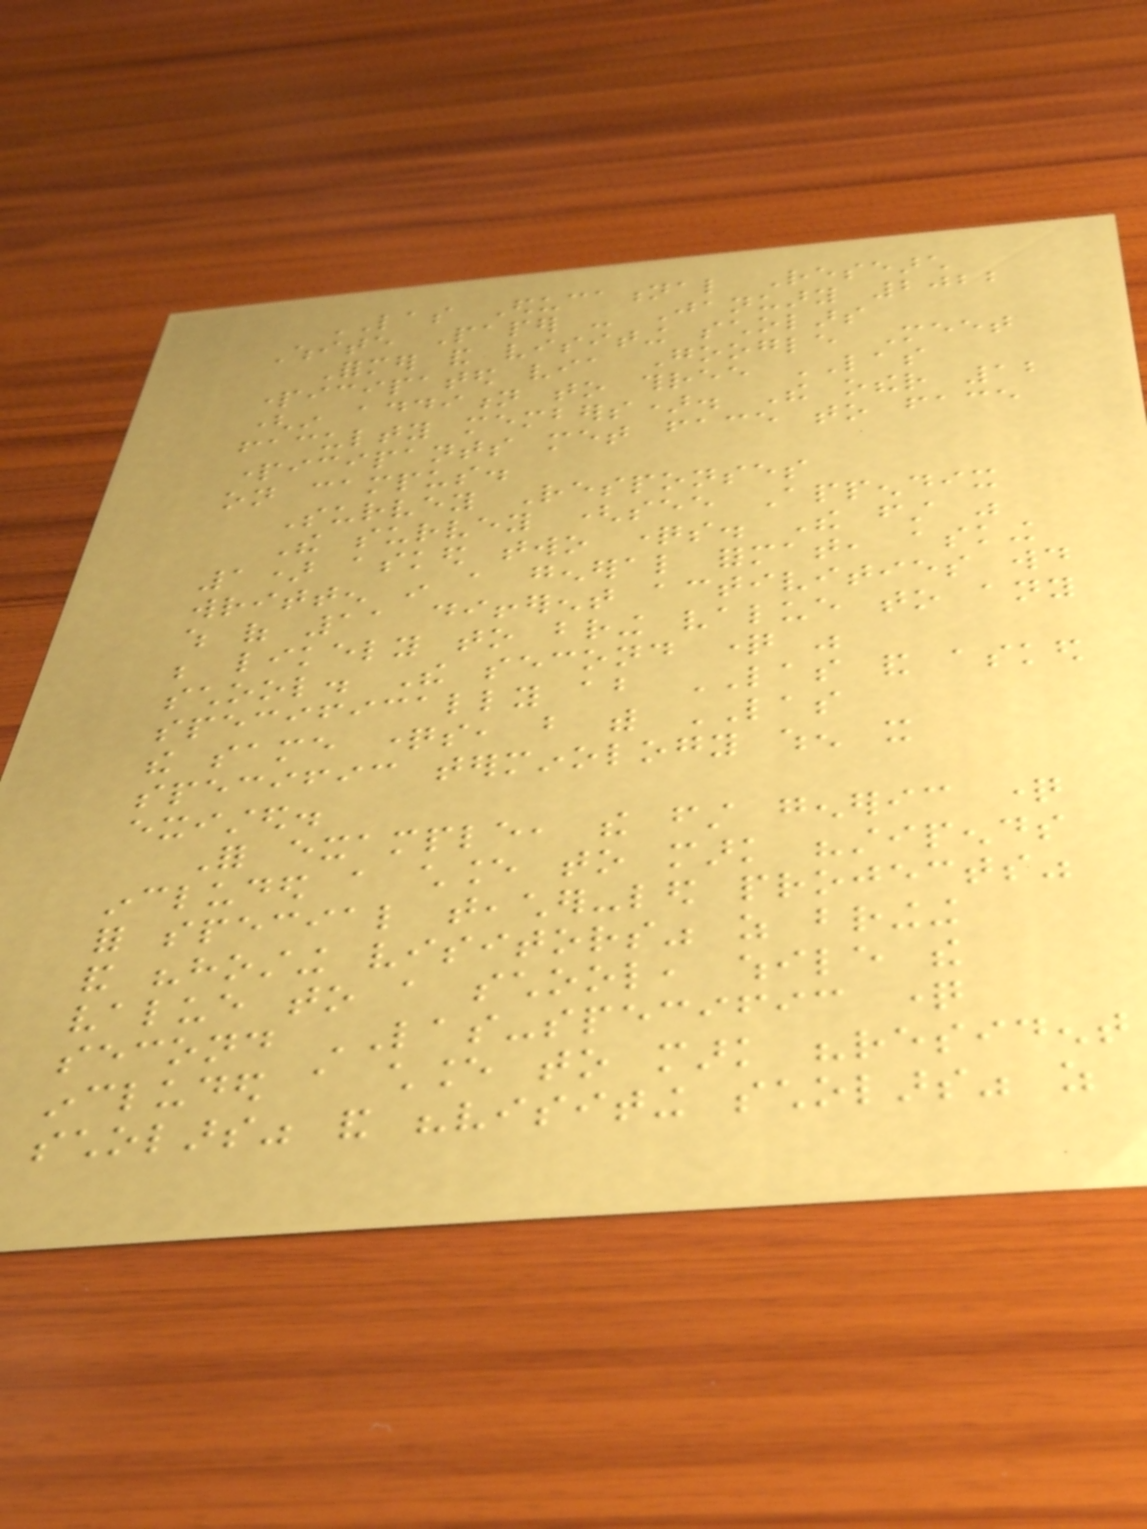LAS Educational Research
White Paper - January 2022
Former and visiting scholars
participated via Google Meet
(in addition to three LAS
faculty members). The other 12
participants met face to face
on campus.
Survey Responses
The survey (see Appendix
1) asked two questions. The first was
written in a general format, asking
which of 11 different activities would
be likely to bring value to any
school. The second question was
specifically about LAS and asked
the same questions, but with LAS
specific terminology when it
existed.
For example, the first generic question
included a chance to mark "stipends
for special teacher-led projects"
and "hosting visitors" as bringing
value to a school, while the
second LAS-specific question
included a chance to mark "resident
scholars" and "visiting scholars" as
